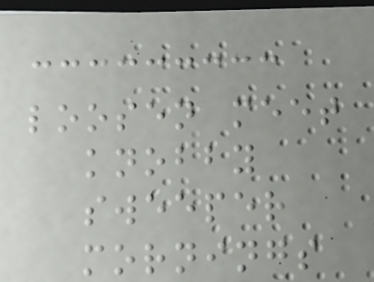loosen meet
knobby
sweeper
mornings
